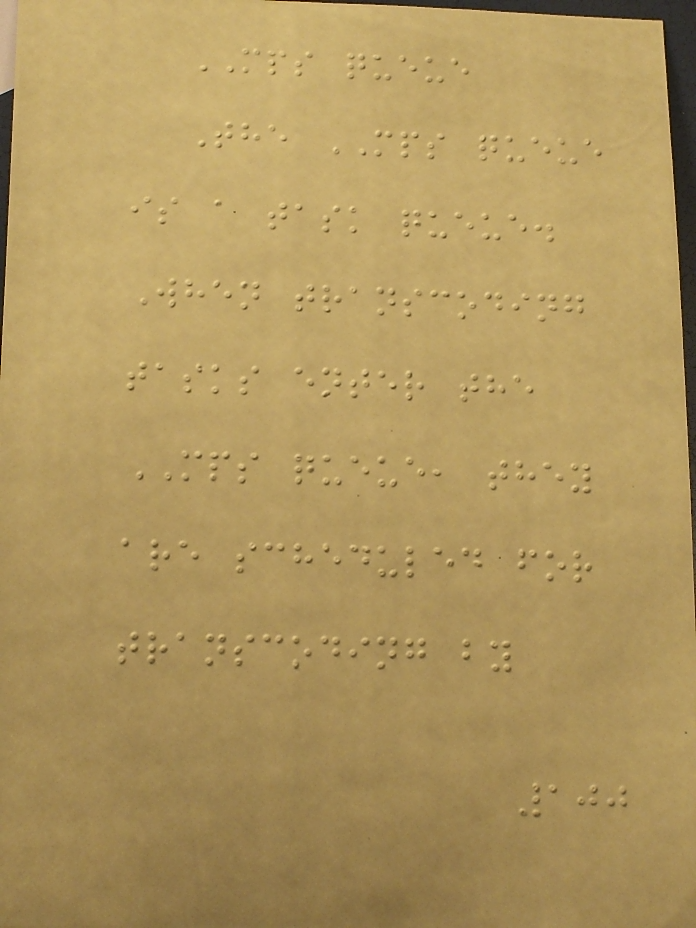MPS queue
The MPS queue
is a task queue.
When transcoding
tasks enter the
MPS queue, they
are scheduled for
transcoding by
100
